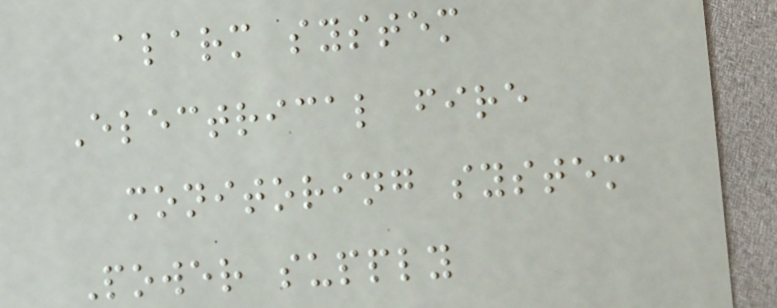alarm system
Electrical fire
monitoring system
Power supply
